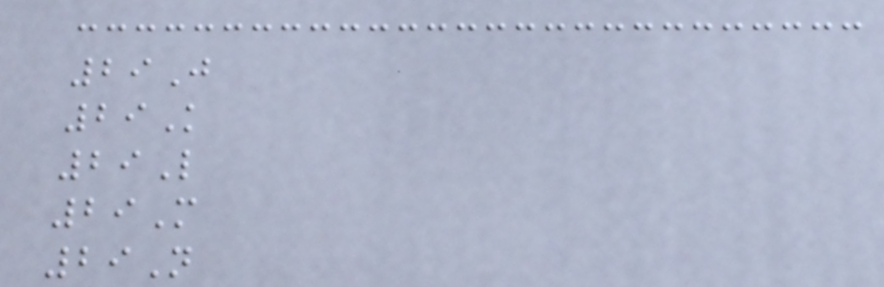29J
29K
29L
29M
29N
